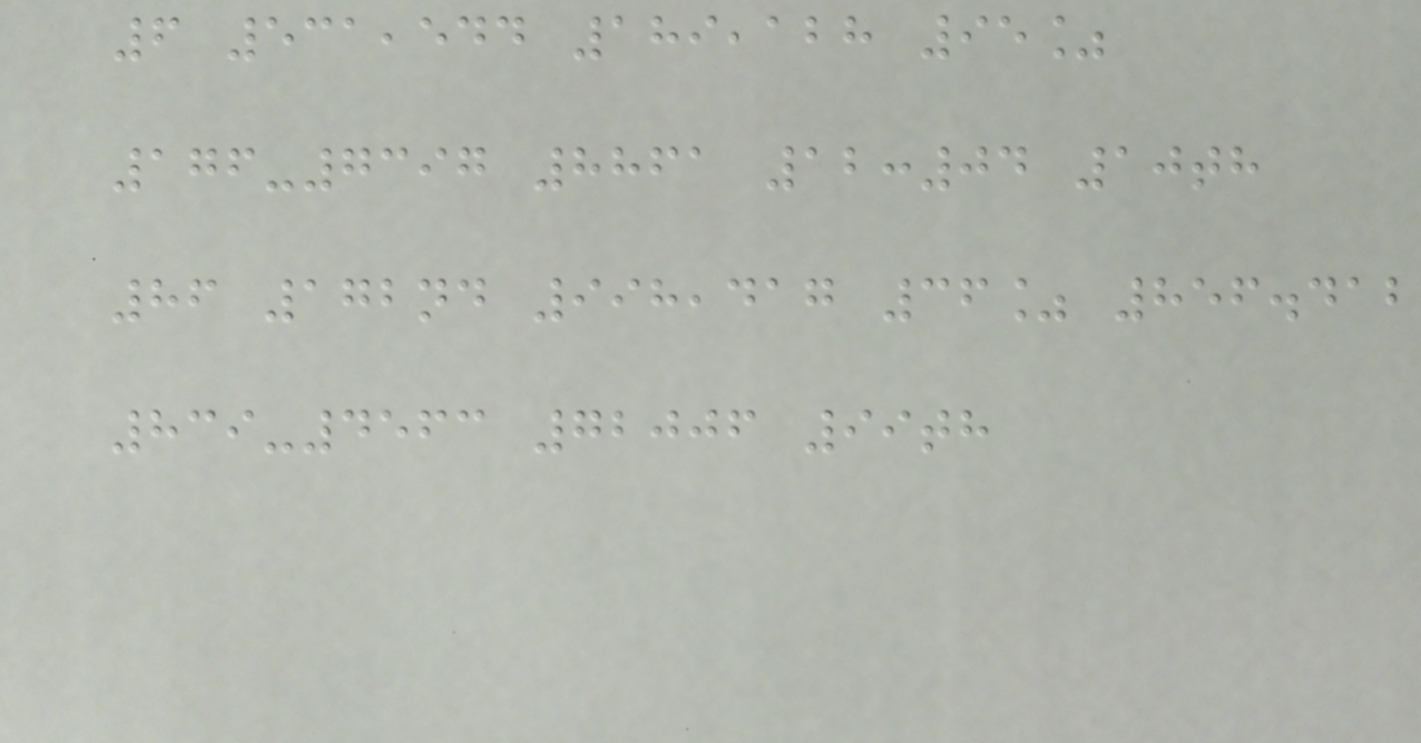6 531,544 189,128 95%
176-7397 8861 12:04 10th
86 172nd 998,417 36% 856.412
839-4563 72006 99th
